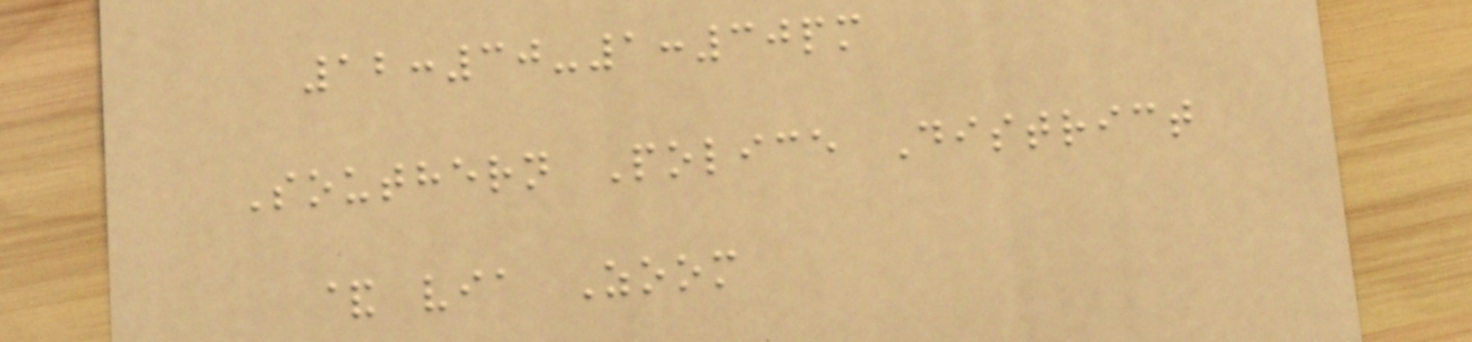12:30-1:30pm
Southern Police District
& via Zoom
